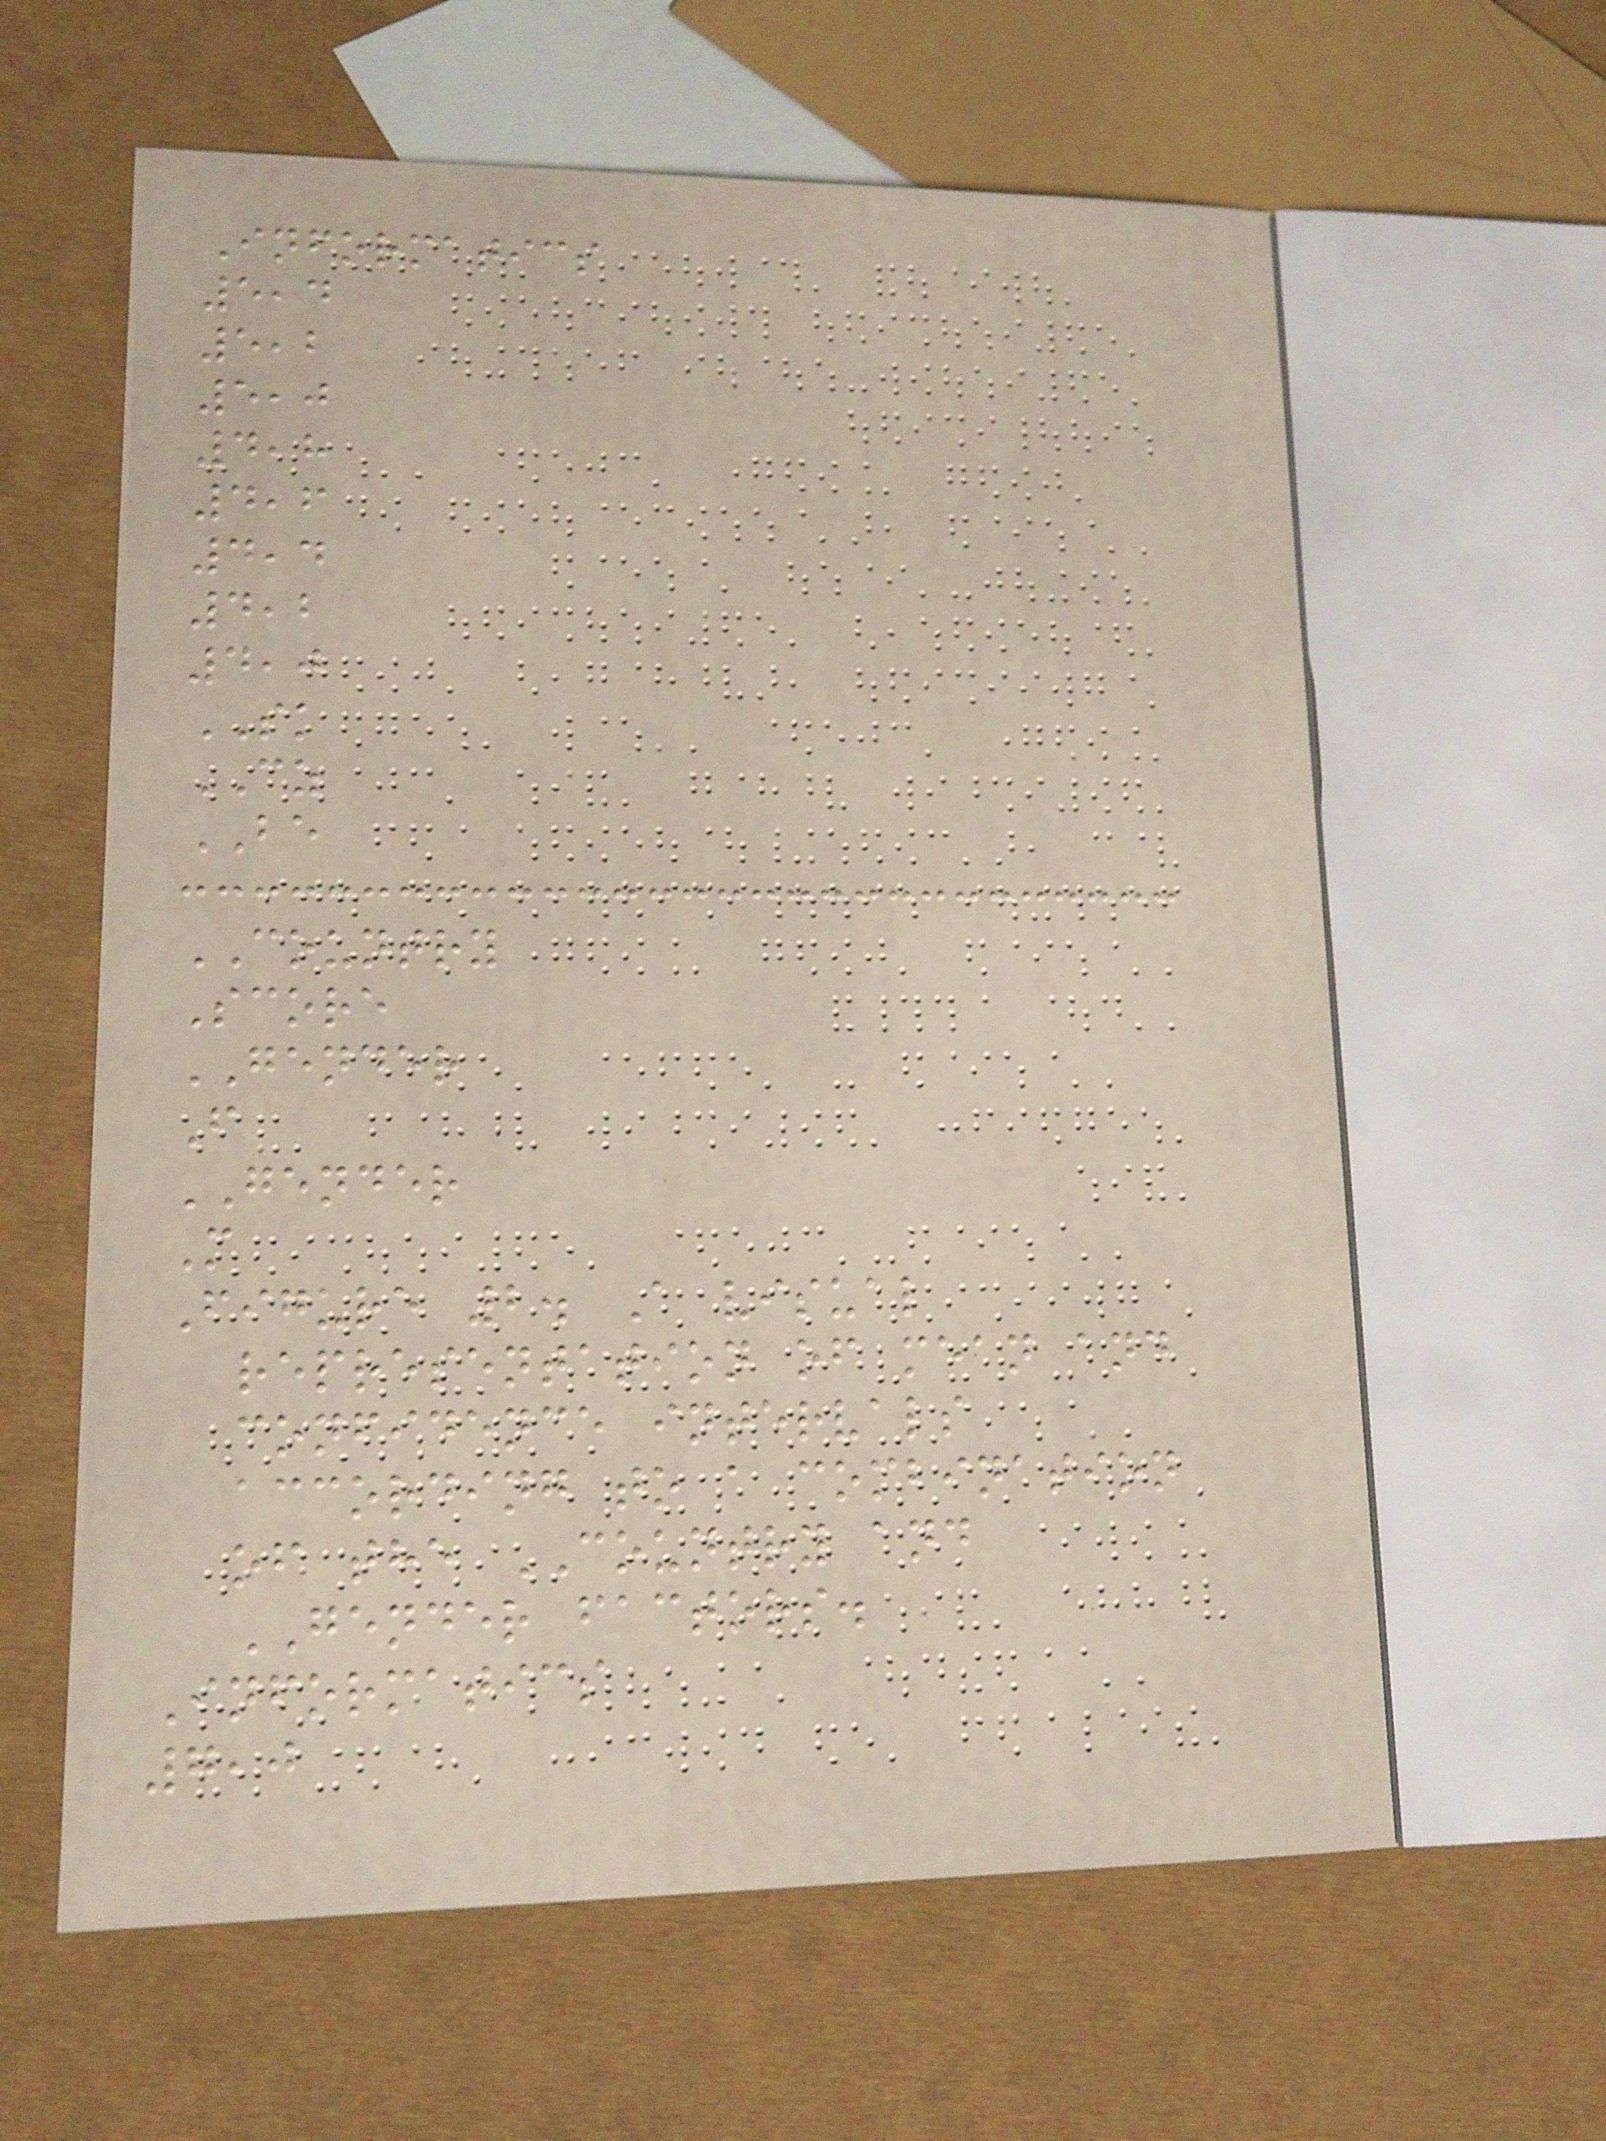Informatics
5,4
5,2
5,0
4,8
4,6
4,4
4,2
4,0
SK
CZ
BE
COUNTRY
Score
GENDER
F
GENDER
M
Figure 2. A visual
representation of mean and
confidence intervals
according to a combination
of the COUNTRY and
GENDER factors.
Informatics
7,0
